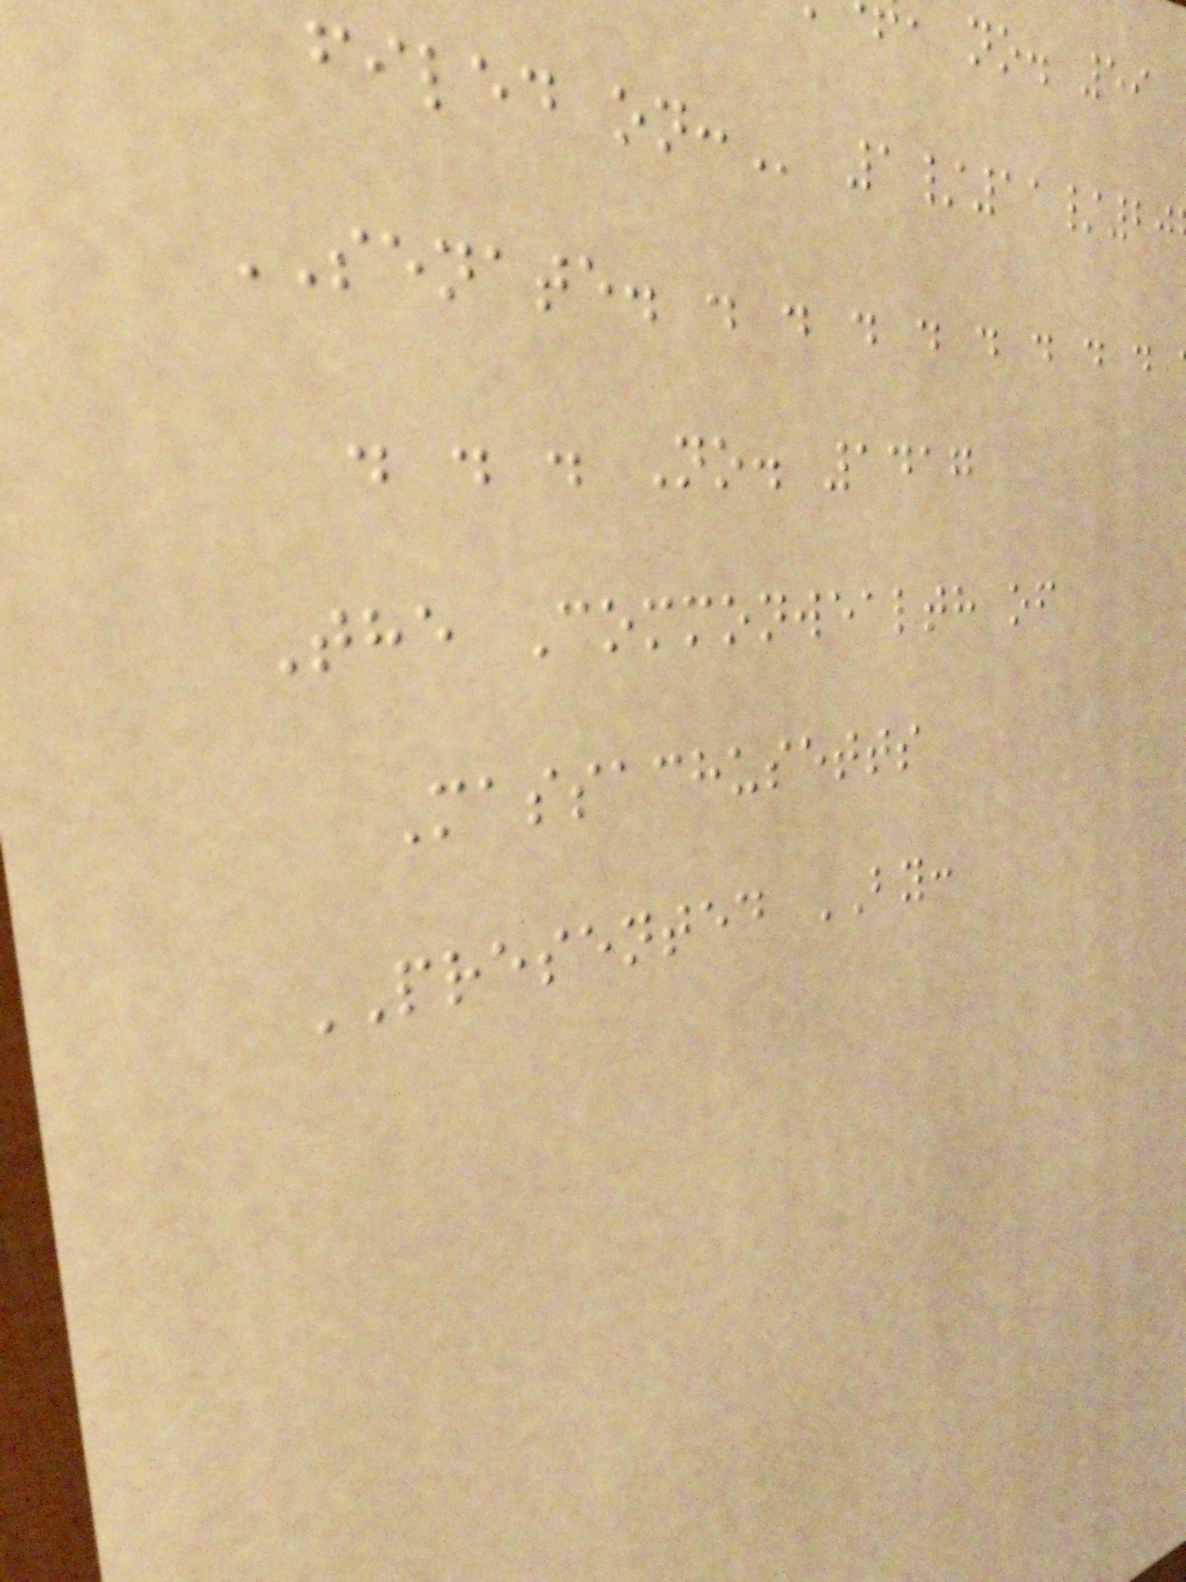no. 59
SENATE. . . . . . . . .
. . . No. 1417
The Commonwealth of
Massachusetts
PRESENTED BY:
